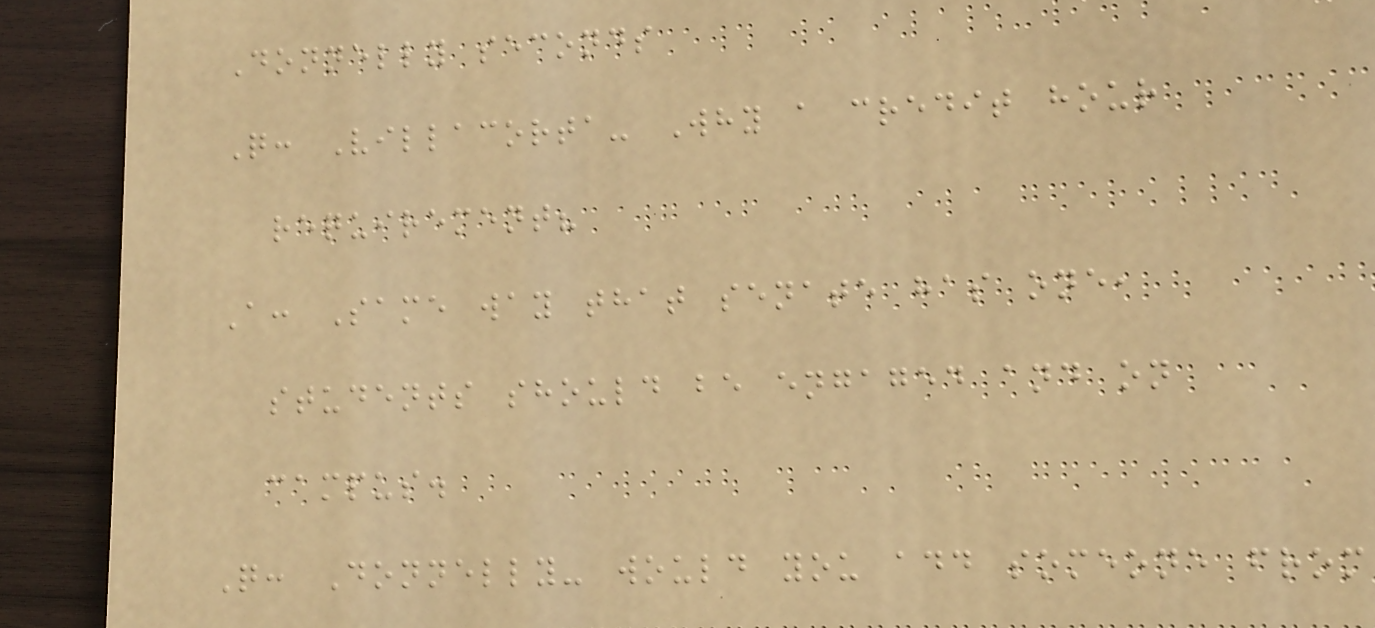Donnelly seconds
Q: Villacorta- Why a credit hour
requirement?
A: Same way that senate has one,
students should be engaged and on
campus.
Q: Donnelly- would you add someone from
